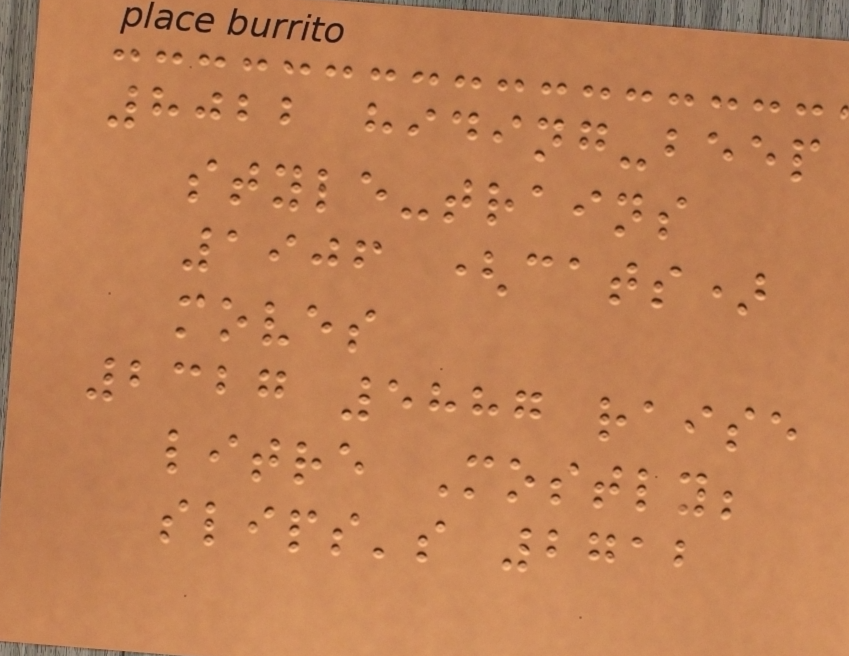8022 hiding-beep
style-trains
1906 (cats)
moves
2327 5887 raise
litre Mostly;
slips's 2712
